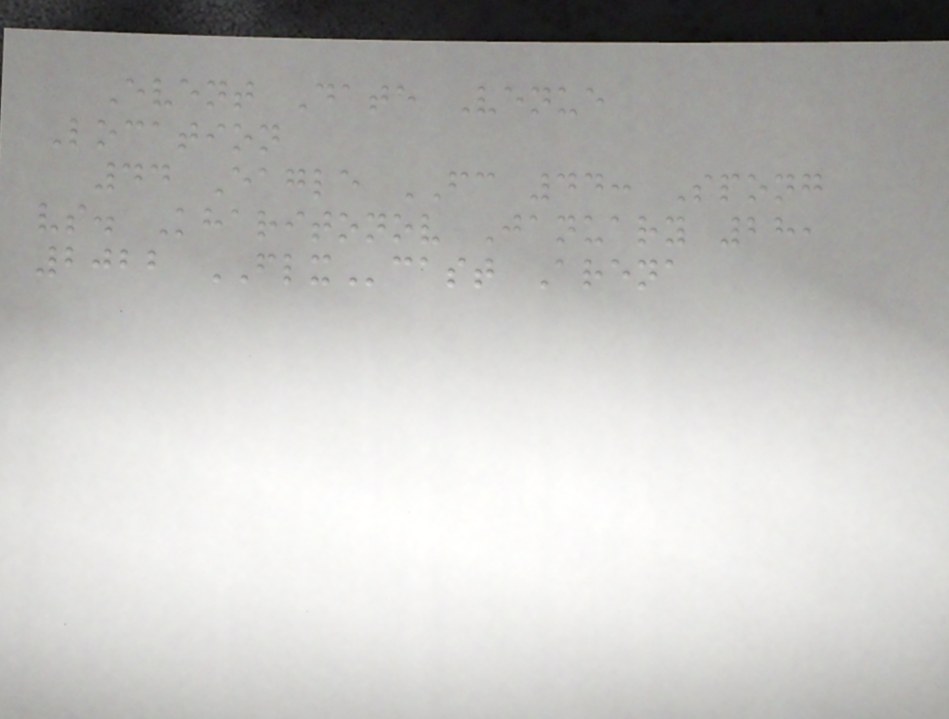Event Date Venue
Location
44 Eagle FC 44: Spong
vs. Kharitonov January 28,
2022 FLXcast Arena
